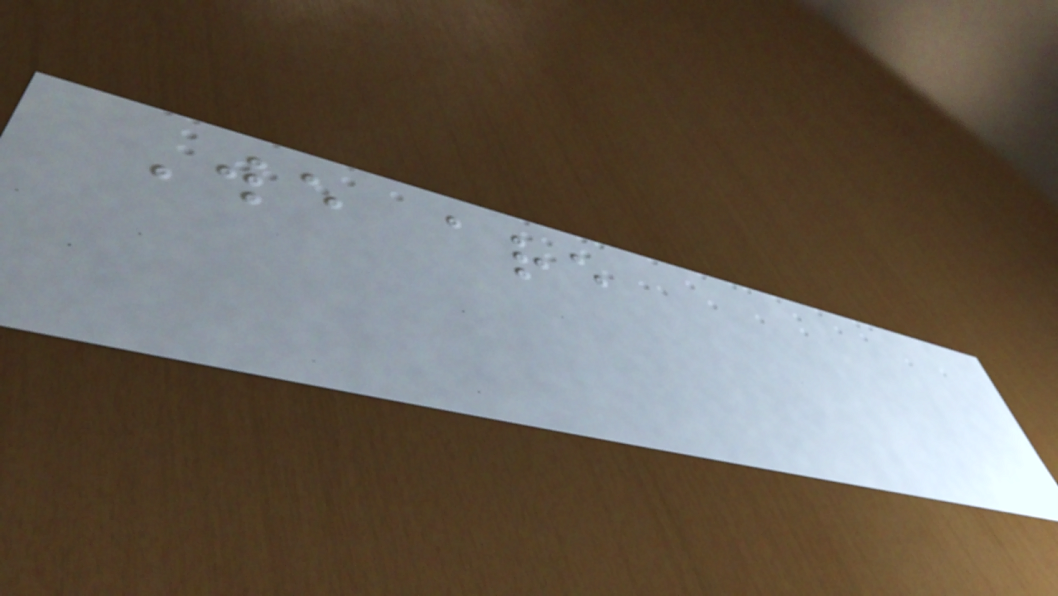We are
